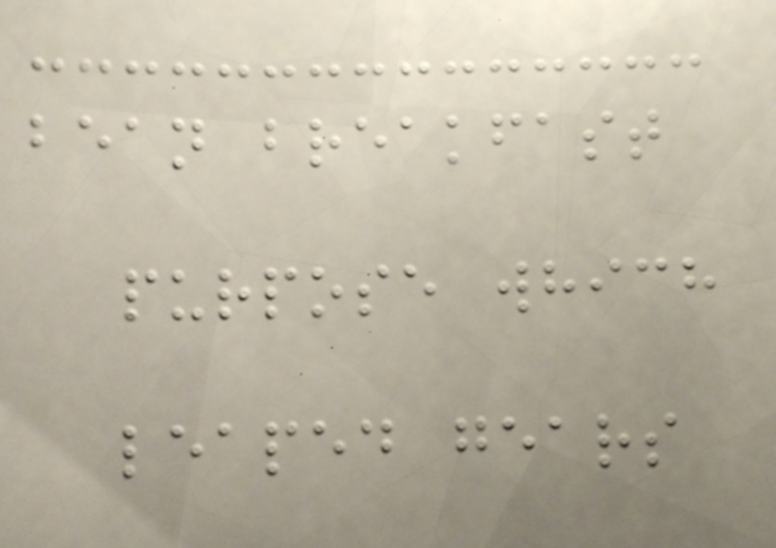bean breakfast
purpose which
leaped gears
